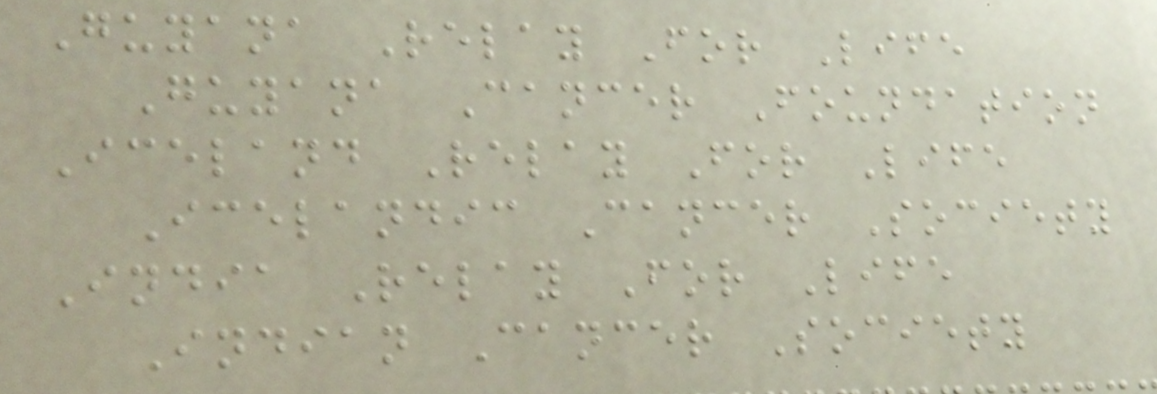Guyana Relay For Life
Guyana Cancer Foundation
Iceland Relay For Life
Icelandic Cancer Society
India Relay For Life
Indian Cancer Society
